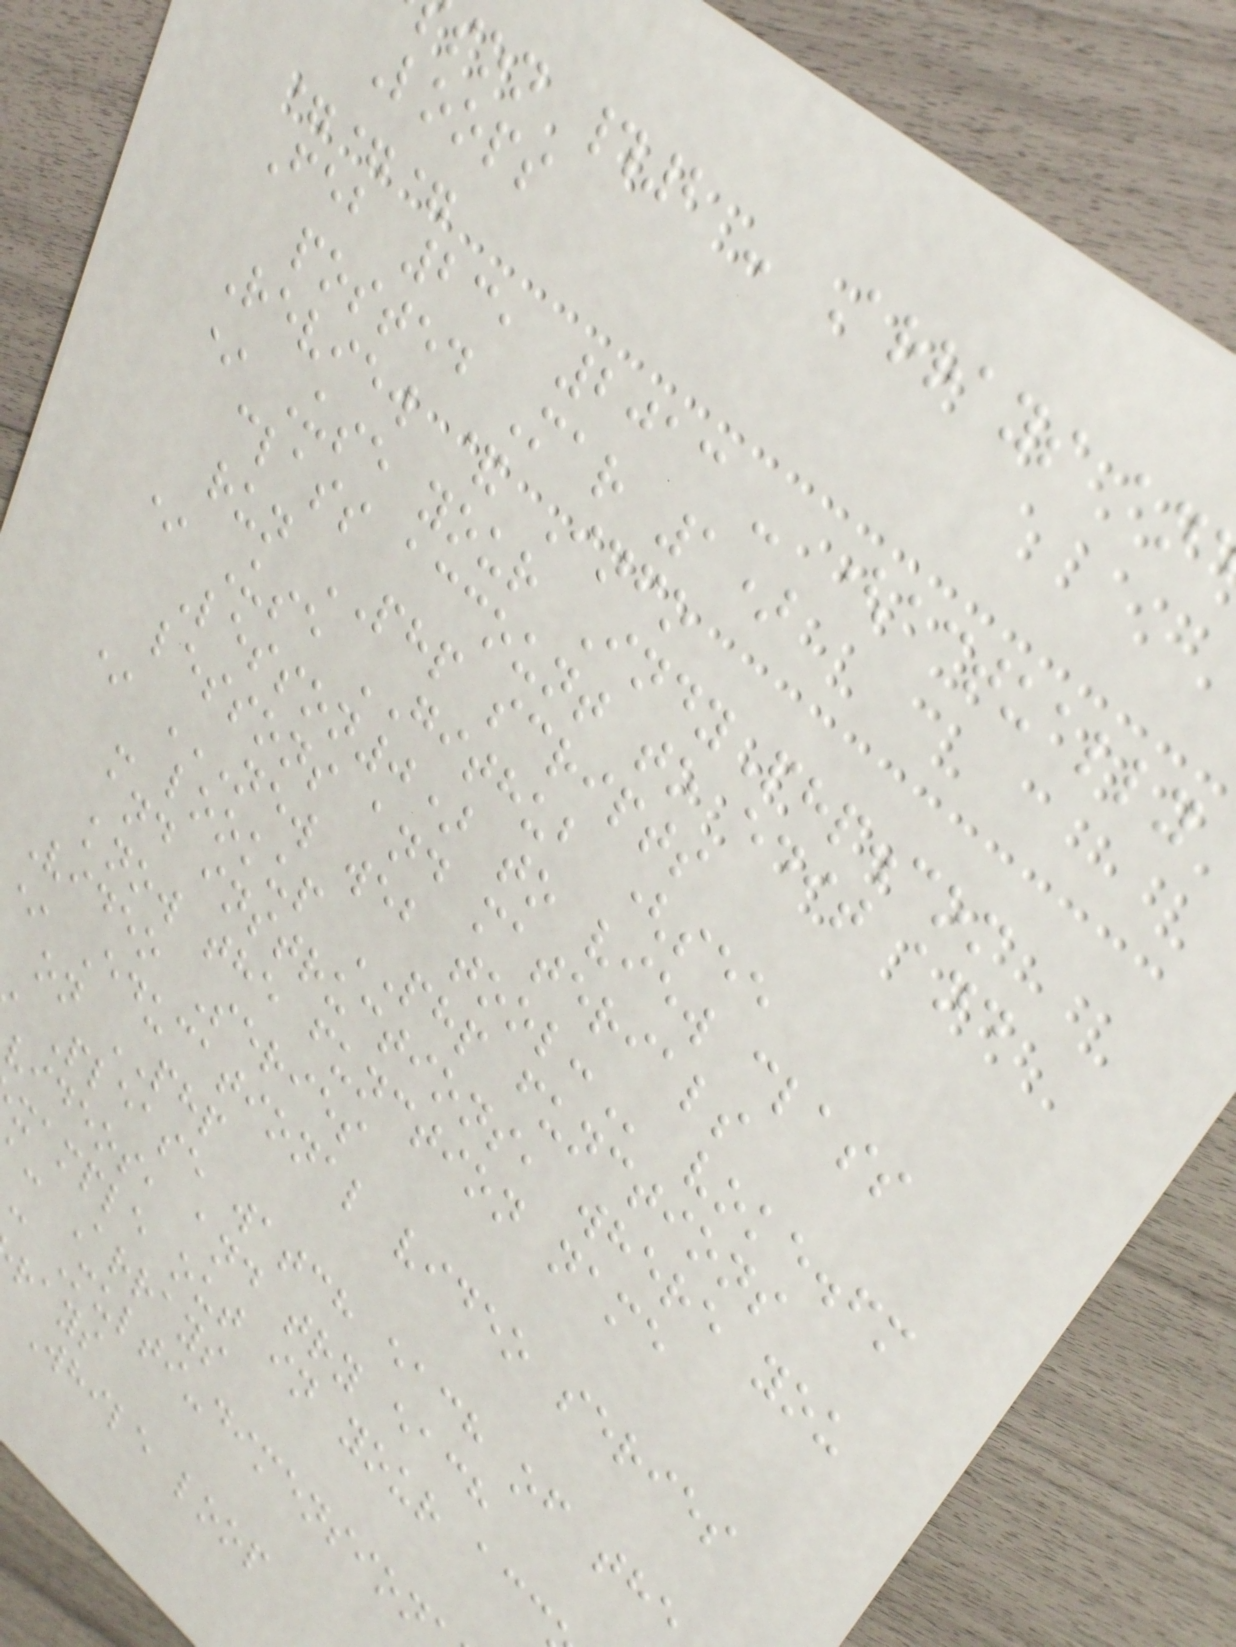son #2 - Arrays an
Loops
===
Feb 23, 2013 - (actually
posted Mar 1)
Review & Info
* Use your IndyPhp.com
class account to edit and
run PHP scripts
* Use GITHUB (see
Lesson0) to view class
lessons and materials
* NEW WEB TOOL: voke.fm
- lookup PHP functions
and instructions, where you
know the function name
Video Series
* Educational video series
on PHP
Please watch each of the
videos, and try each
xample out in your acc
: Arrays
: Multi-dimension
rays
While loop
